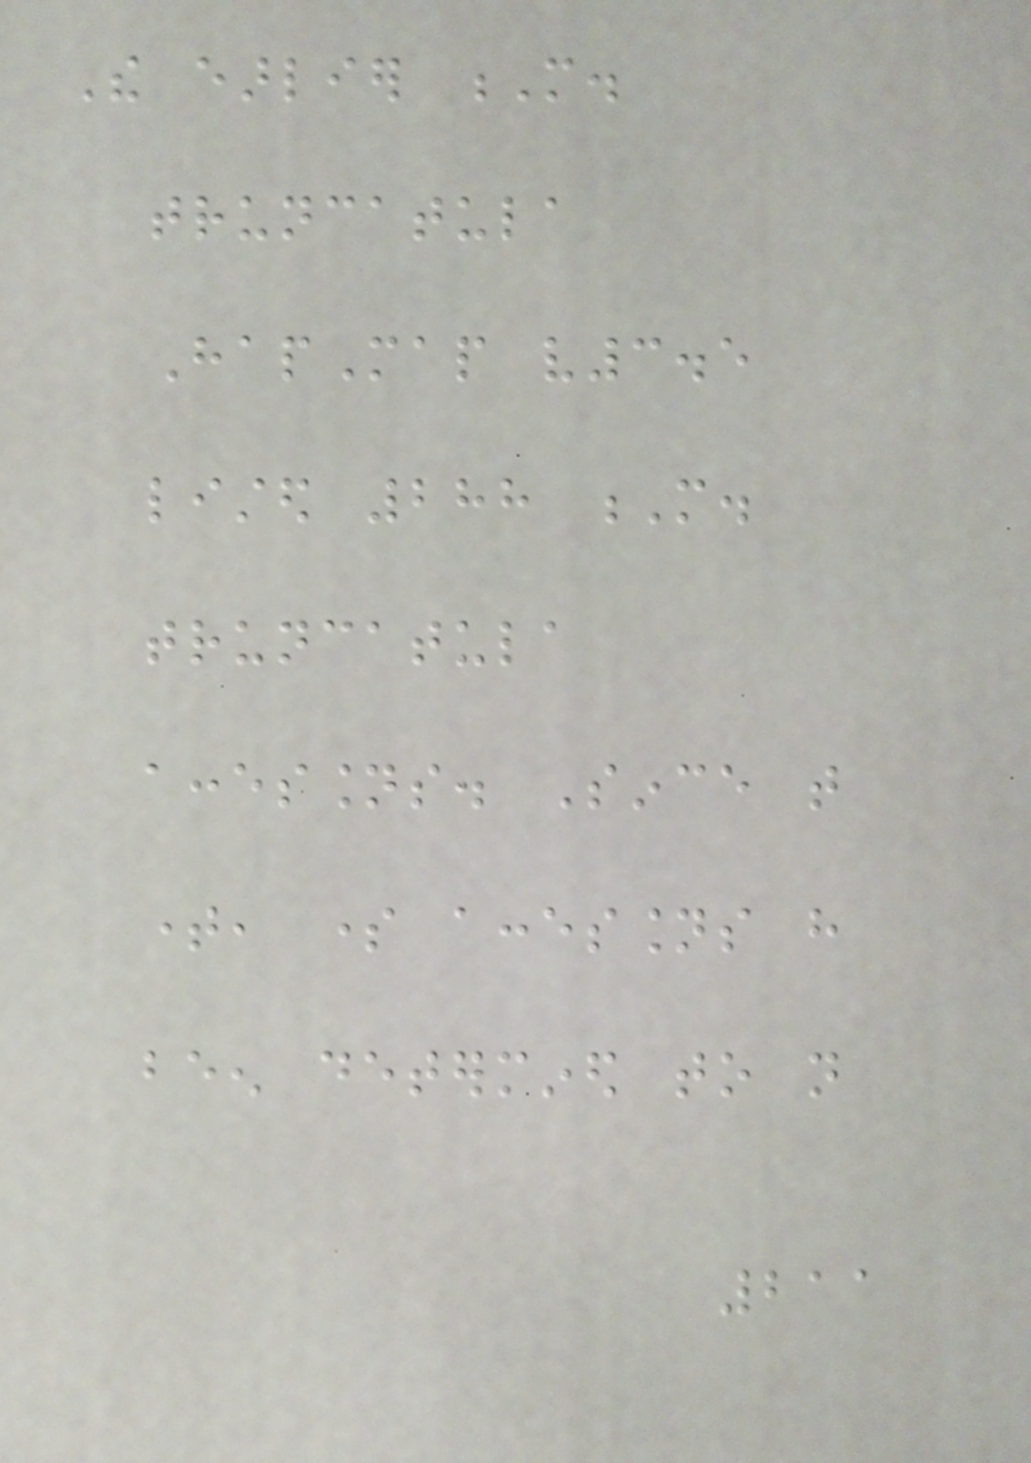The earlier M.
truncatula
HapMap v3.5
listed 288 M.
truncatula
accessions. Since that
time, some accessions have
been determined to not
211
